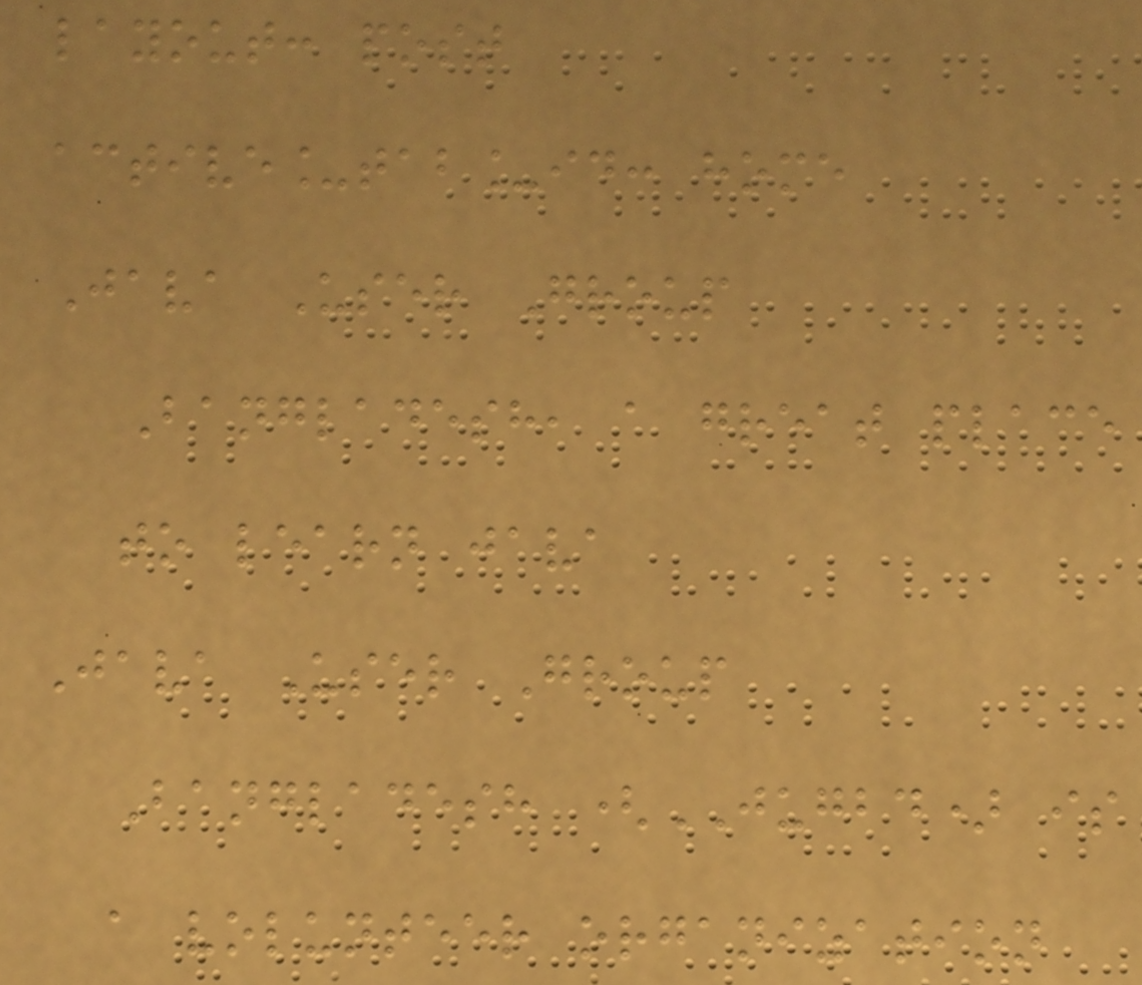layout: post
active_tab_id: home
Java User Group
Bangladesh, a great place
to learn java
Java User Group
Bangladesh (JUGBD) is
a volunteer organization
